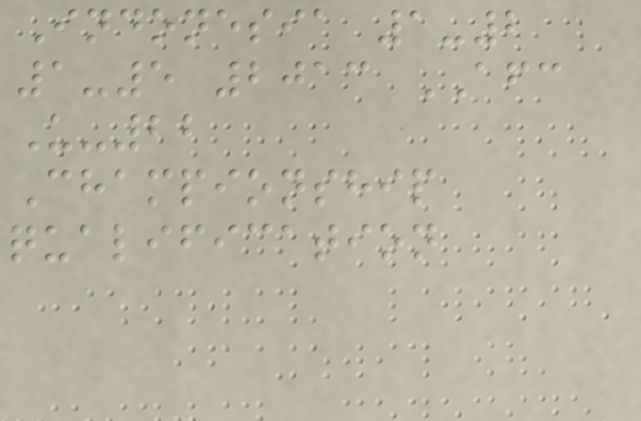Indonesia 1-2
1-5 2013 AFC
U-22
Championship
qualification
